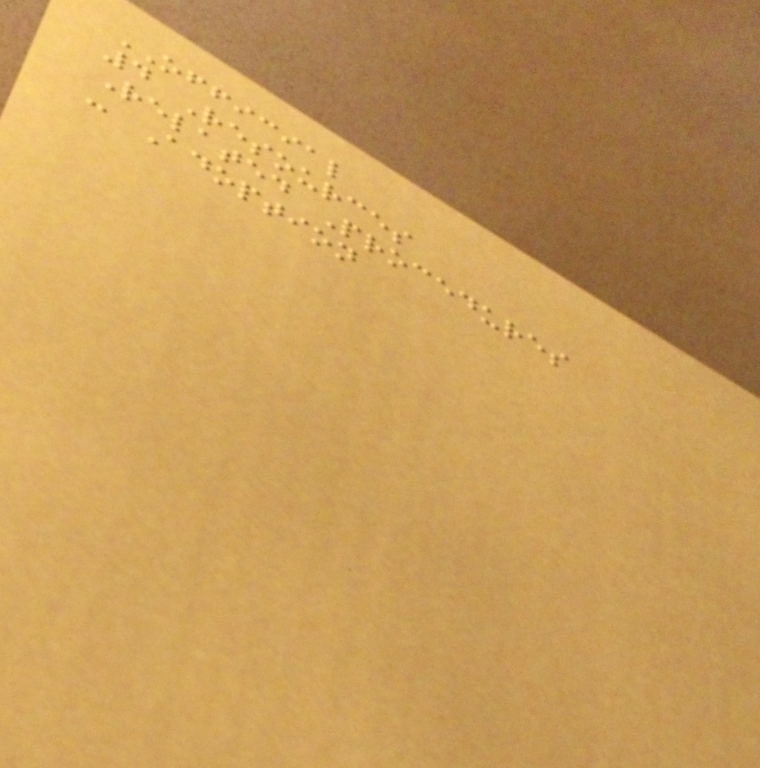OFFICIAL
4 Resources
Related Procedures
- Adoption
